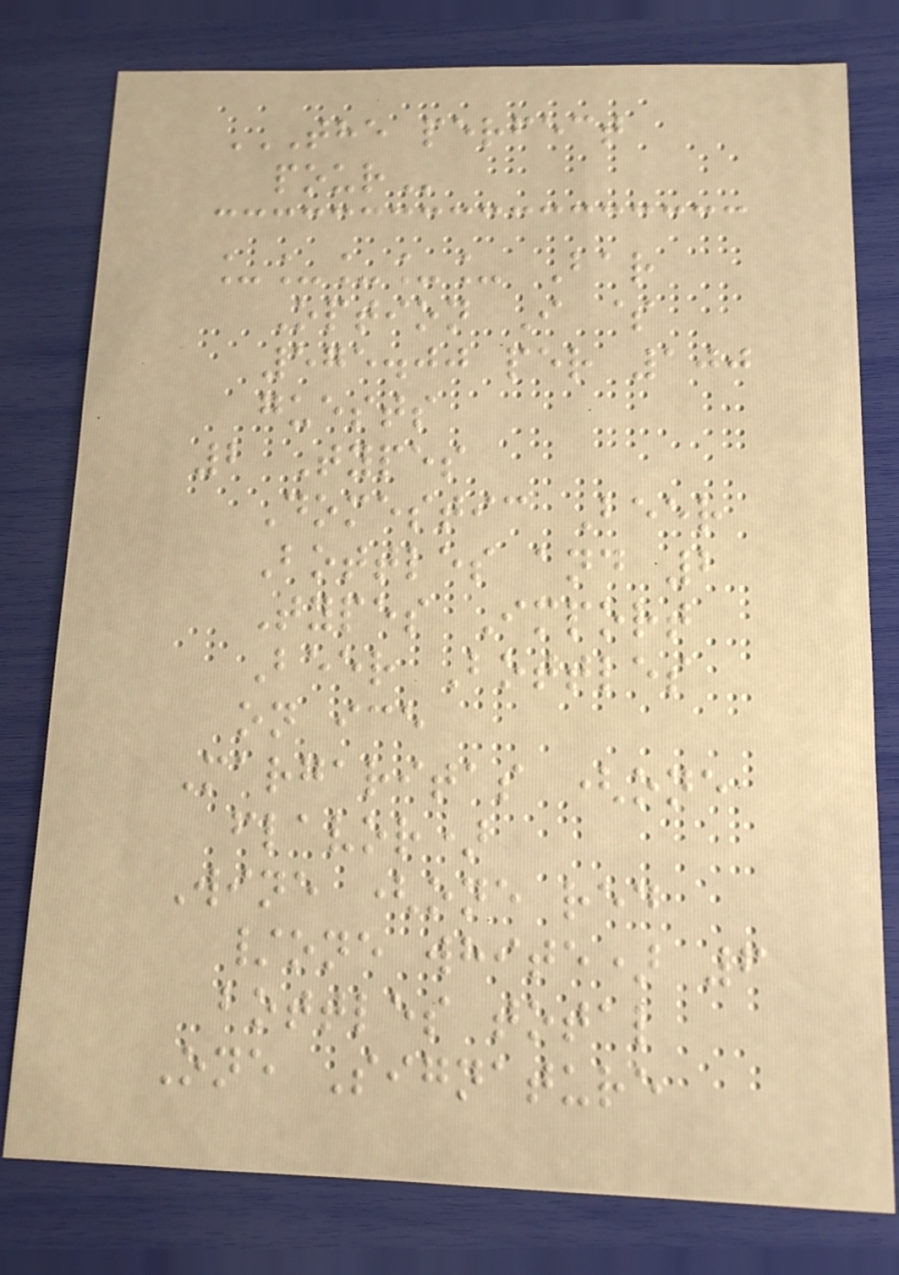THE PERFECT
POUR
_____ Bar
Option I $
575.00 per 100
guests
2 Types
Domestic Beer
Bottles and 2
Types Import
Beer Bottles
on ice
Margaritas (one
flavor)
Wine (one red
/one white) 6
bottles total
One Signature
